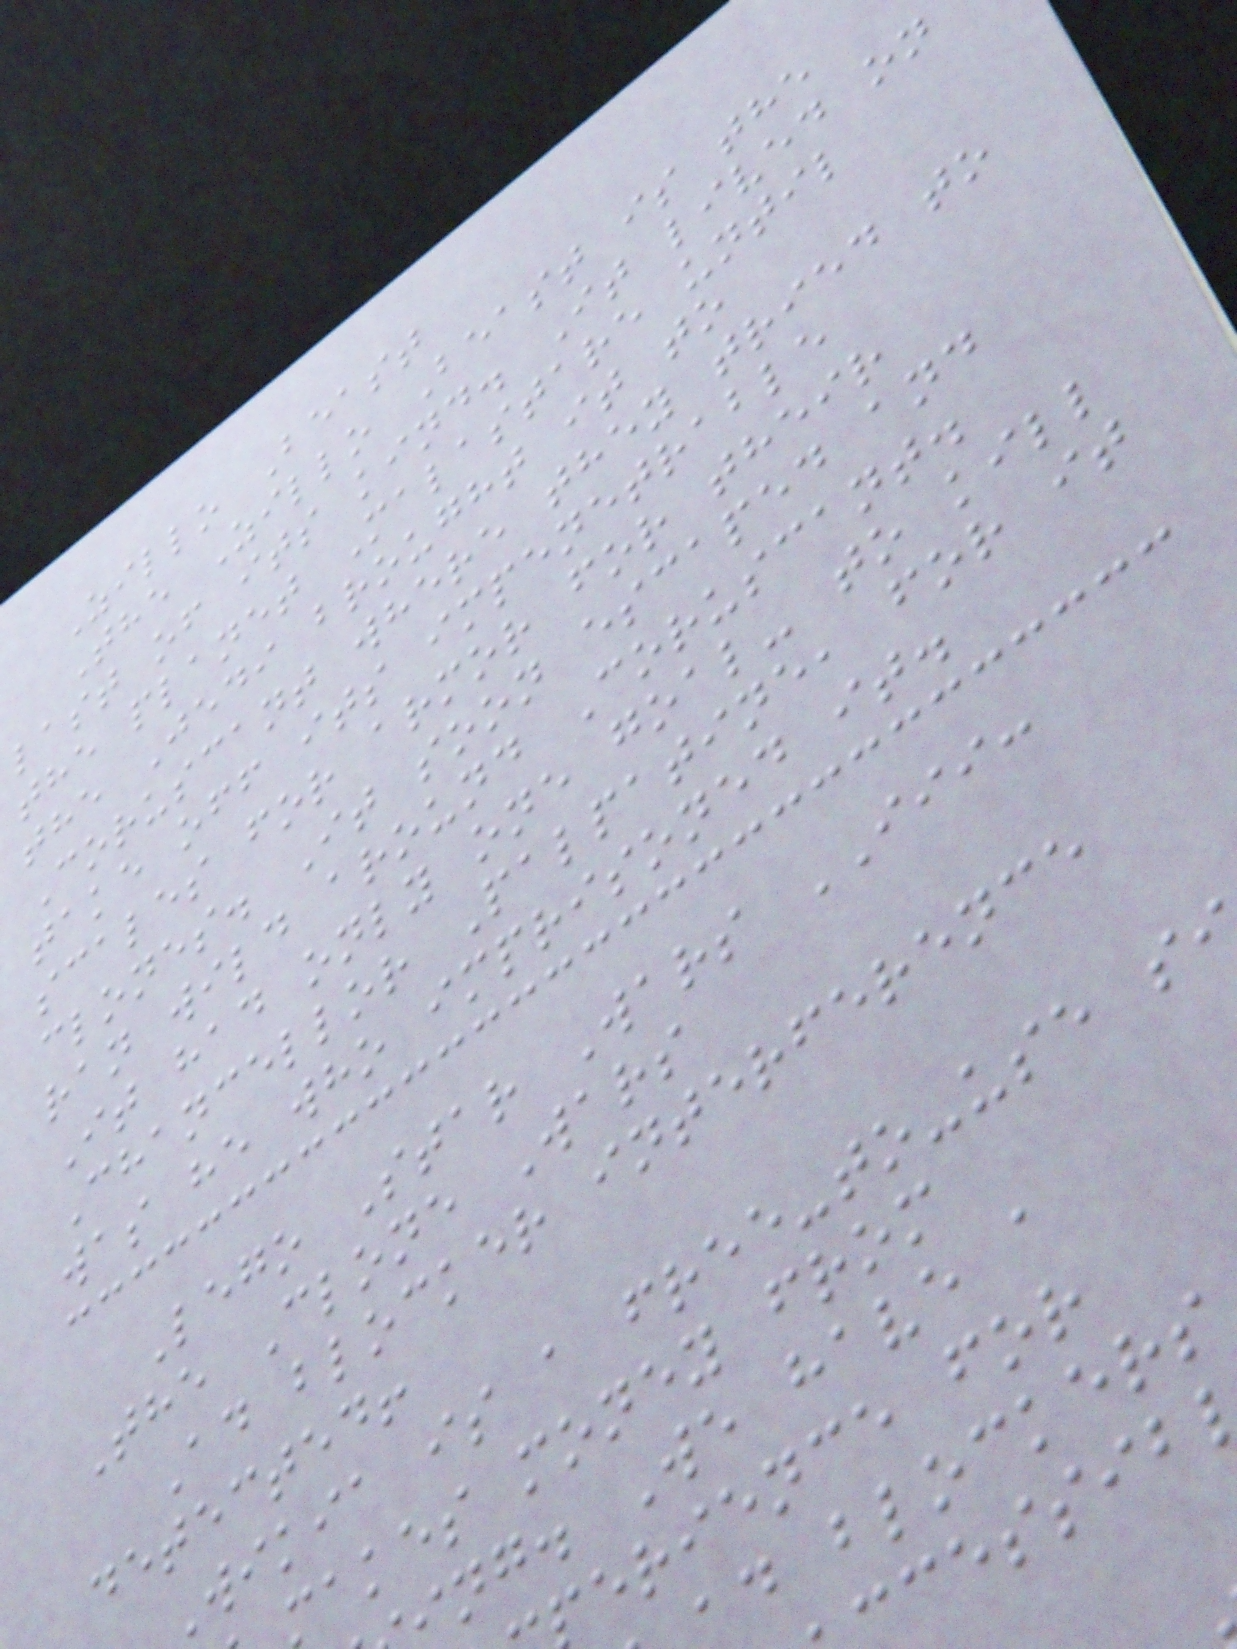Zillo Beast
The Zillo Beast is the
last of its kind. It lived on
the planet Malastare until
the Jedi brought it to
Coruscant where they tried to
take off its impenetrable
scales for armor for their
clones. It soon escaped and
ran wild around Coruscant.
It had only one goal- to kill
Chancellor Palpatine, for it
was he who imprisoned it.
Lego Star Wars III:
The Clone Wars
Ad blocker interference
detected!
Wikia is a free-to-use s
makes money from
ng. We have a
erience for
d blockers
